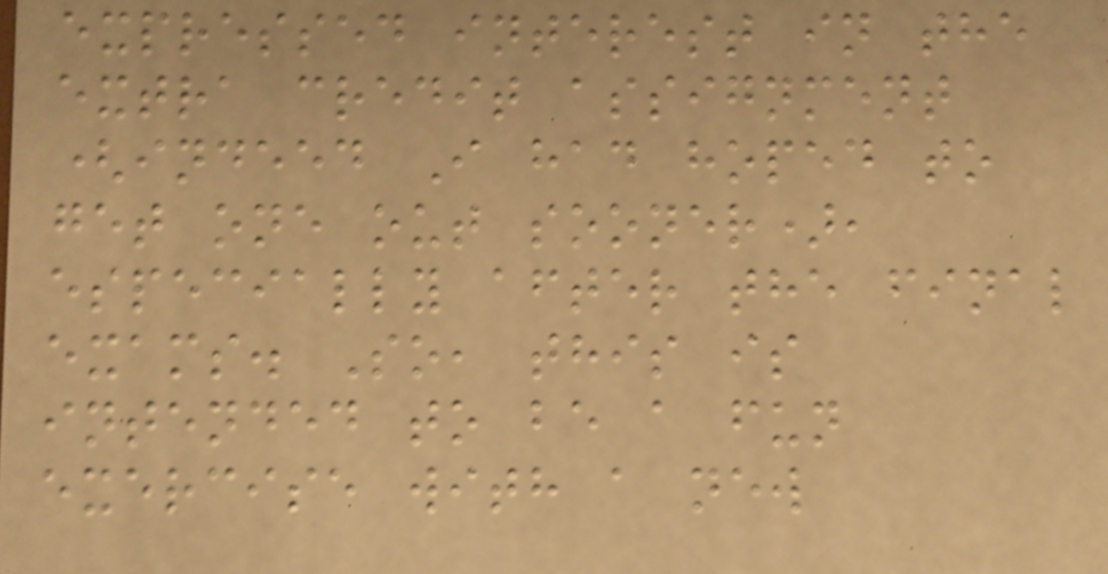expressed interest in the
extra credit assignment
(indeed I had hoped to
get one out sooner),
especially after the final
exams. So, this is
intended to be a fun
exercise with a new
